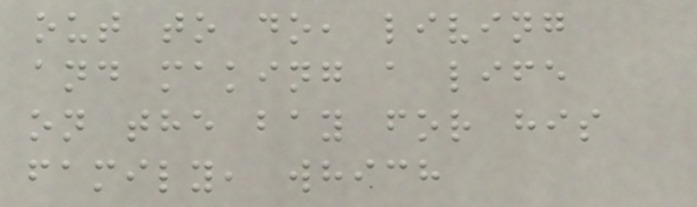out to do, living
and making a life
on the bay for his
family, which
